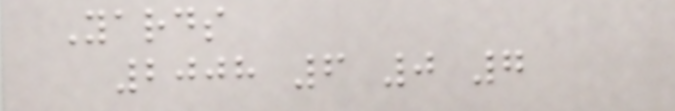Yards
2008 6 0 7
